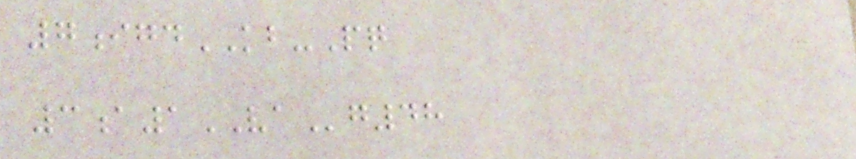7igdKB-Pq
3a1VAg48
